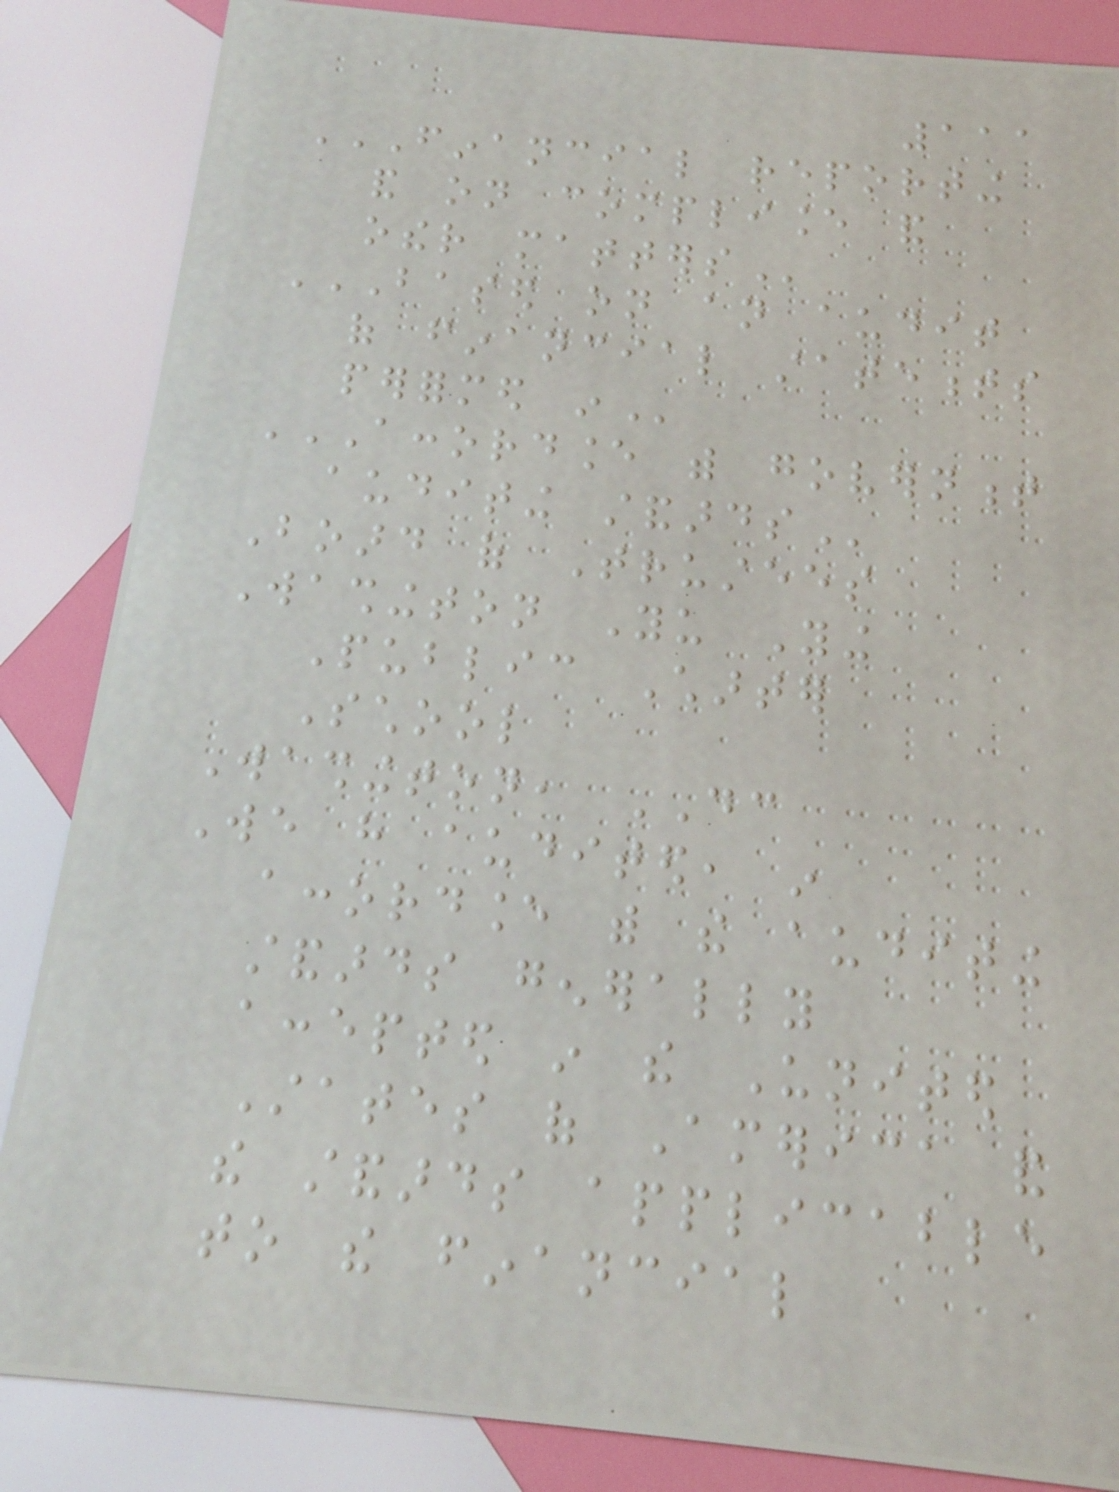111
FINANCIAL REPORTING
AND ON COMPLIANCE AND
OTHER MATTERS
BASED ON AN AUDIT
OF FINANCIAL STATEMENTS
PERFORMED IN
ACCORDANCE WITH GOVERNMENT
AUDITING STANDARDS
Board of Trustees
Washington Yu Ying
Public Charter
School
Washington, DC
We have audited, in
accordance with the auditing
standards generally
accepted in the United
States of America and
the standards applicable
to the financial
